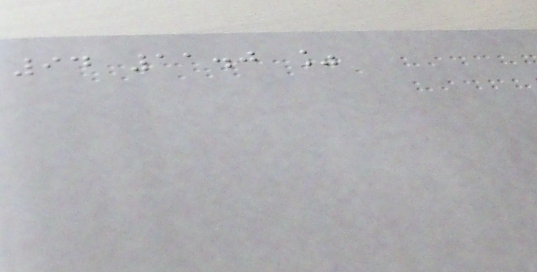94 11.0 %
